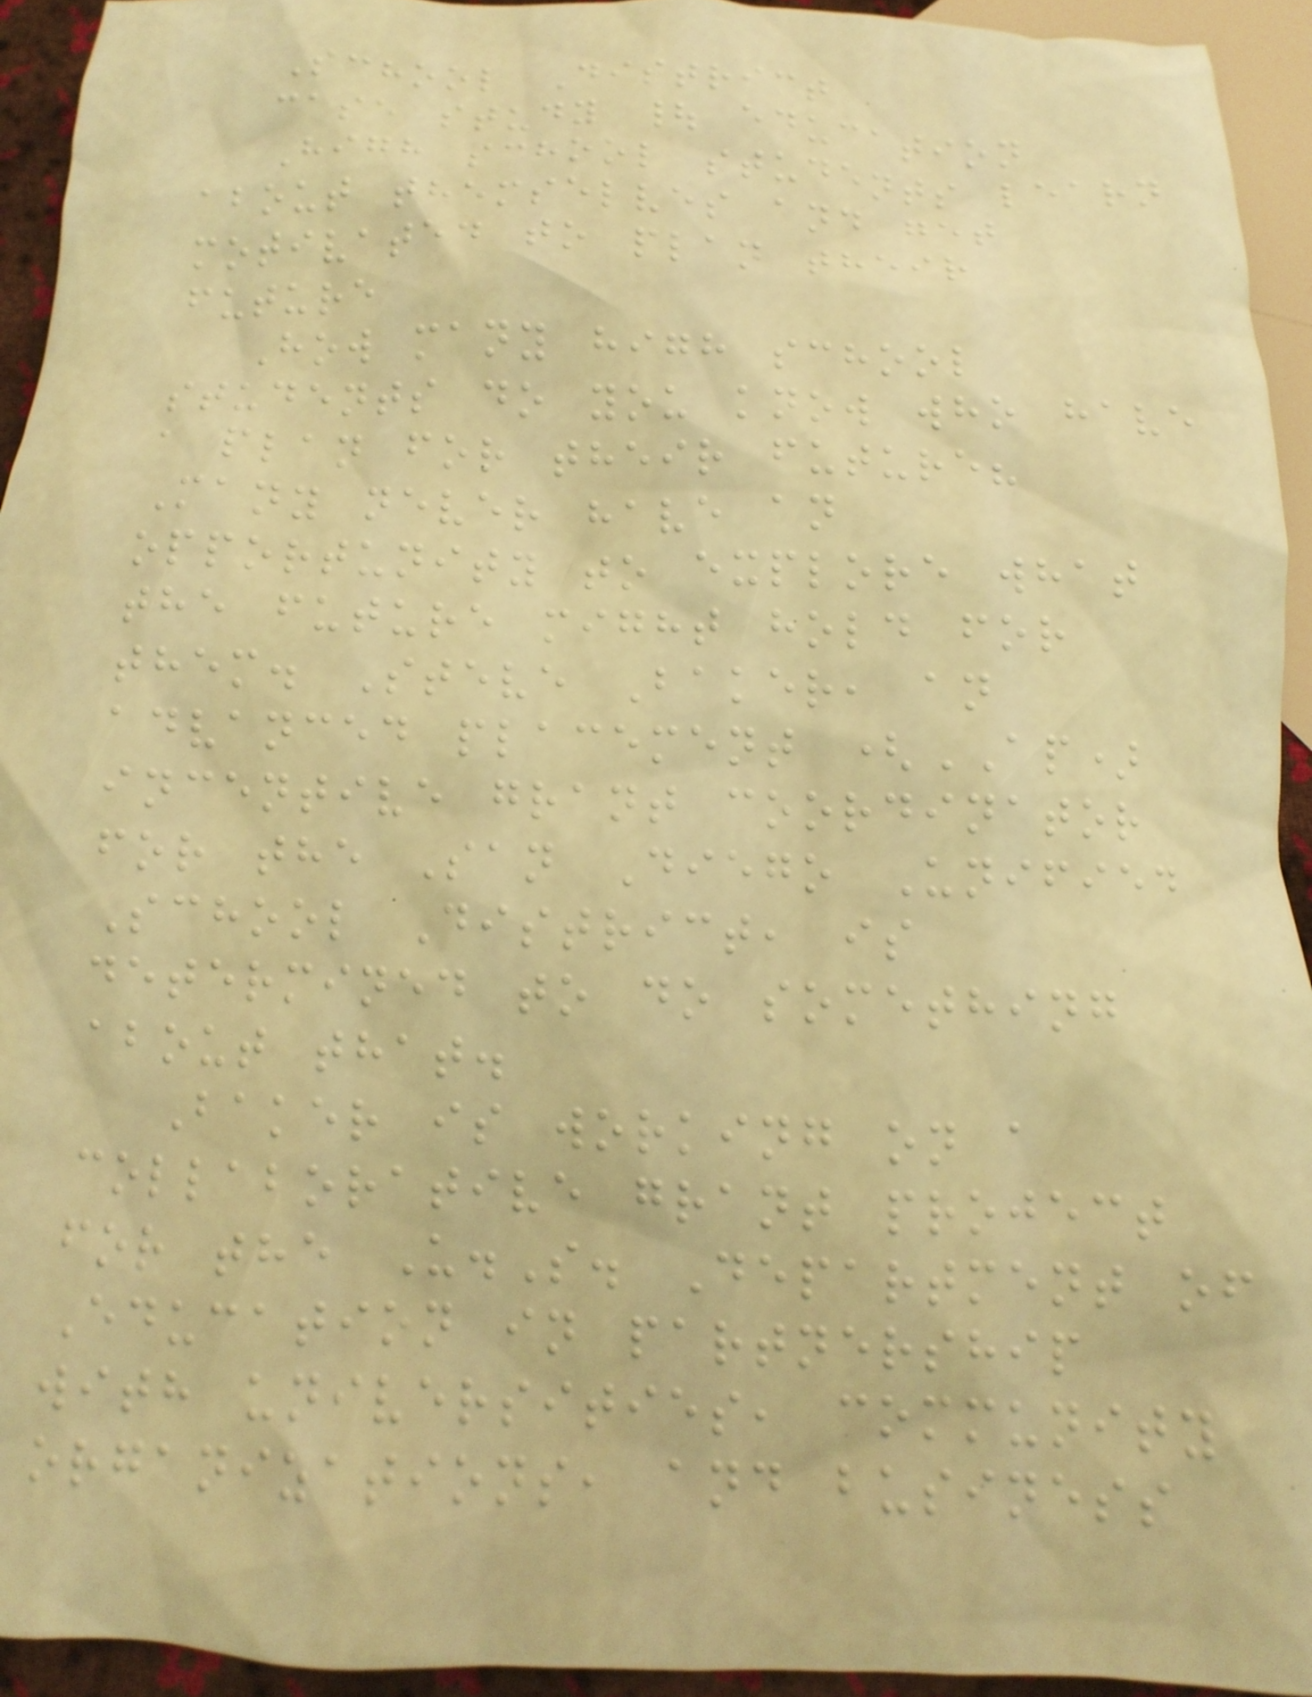School District
case study | education
High school students learn
about themselves and get
motivated to plan their
future
How many high school
students do you know who have
a plan for their future?
Many never have an
opportunity to explore what
the future might hold for
them. Steve Baker, an
advanced placement (AP)
incentive grant coordinator
for the San Diego Unified
School District, is
determined to do something
about that.
Baker is working on a
collaborative grant project
for the U.S. Department of
Education in partnership
with universities, community
organizations, and business
